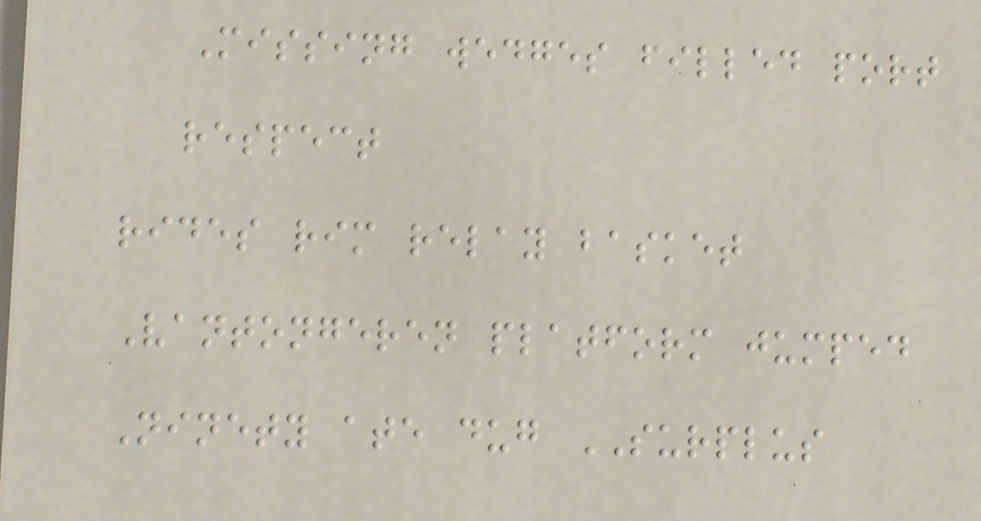Missing wedges filled port
respect
rides rim relay basket
Vantongeren platform jumped
Ninety ate dug SURPLUS
